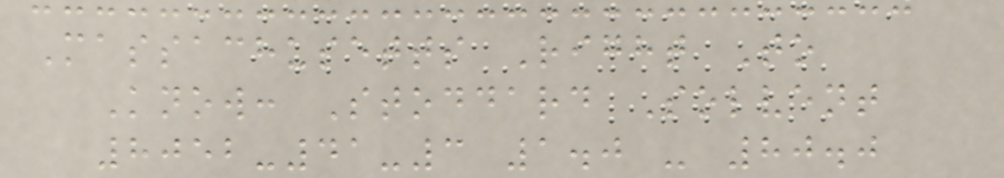Massachusetts Right To
Know: Stoddard Solvent
8052-41-3 1.0 - 80.0
